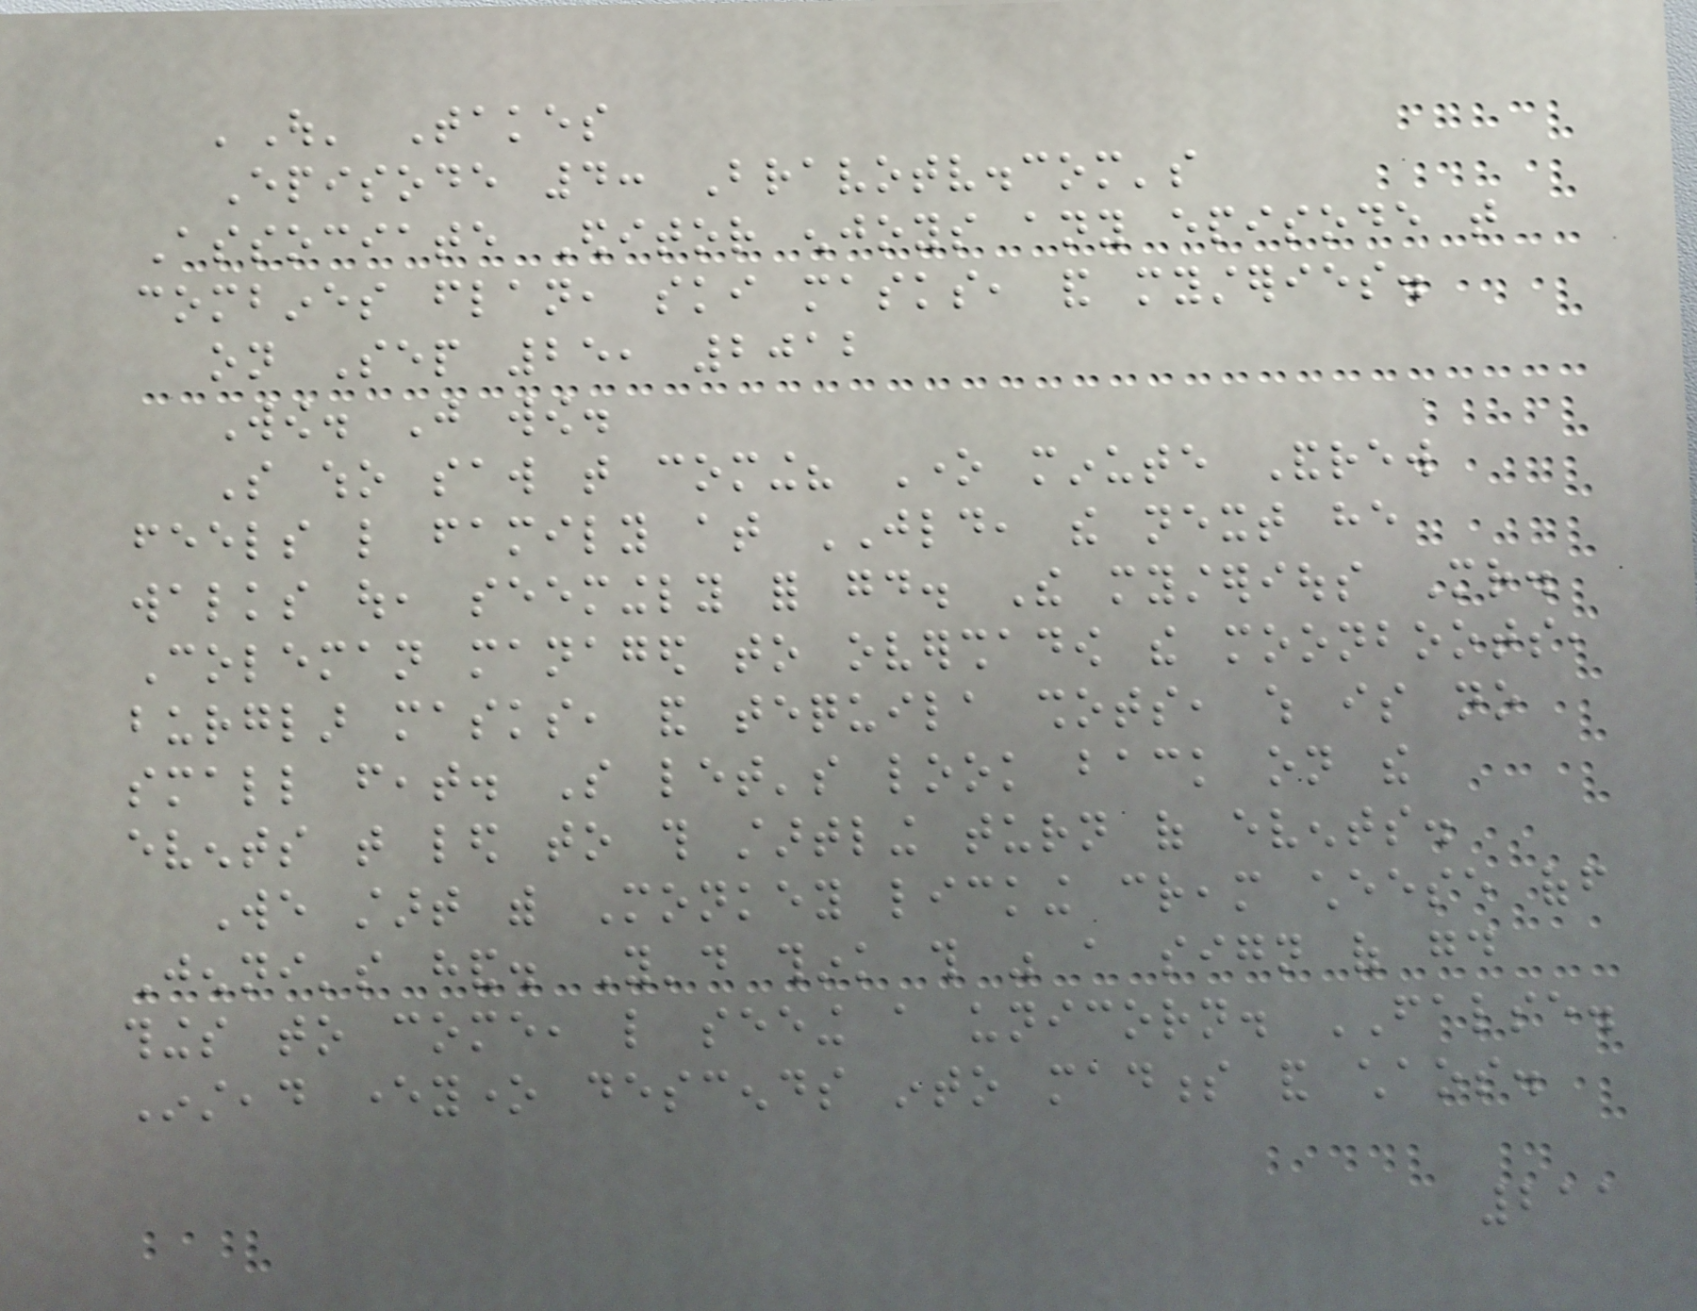'Out' Takes
Episode 4: Bravotv.com's
Associate Editor enjoys any episode that
combines flan, ski masks, and mysteries.
on Sep 25, 2012
Wow. Just wow.
So who saw that coming? One minute Andrew
feels like family at JLD, the next he
walks out, seemingly for good. The mysterious Mr.
Coleman managed to overshadow the moonboots,
burglar masks, and tequila shots, which is no
small feat. So let's look back on the
events that led to this startling turn of events.
We start with Monkey licking cream cheese off
Jenni's hand. You'd think this was a sign of good
things to come, like seeing a unicorn. FALSE.
Instead everyone descends into madness and chaos.
211
